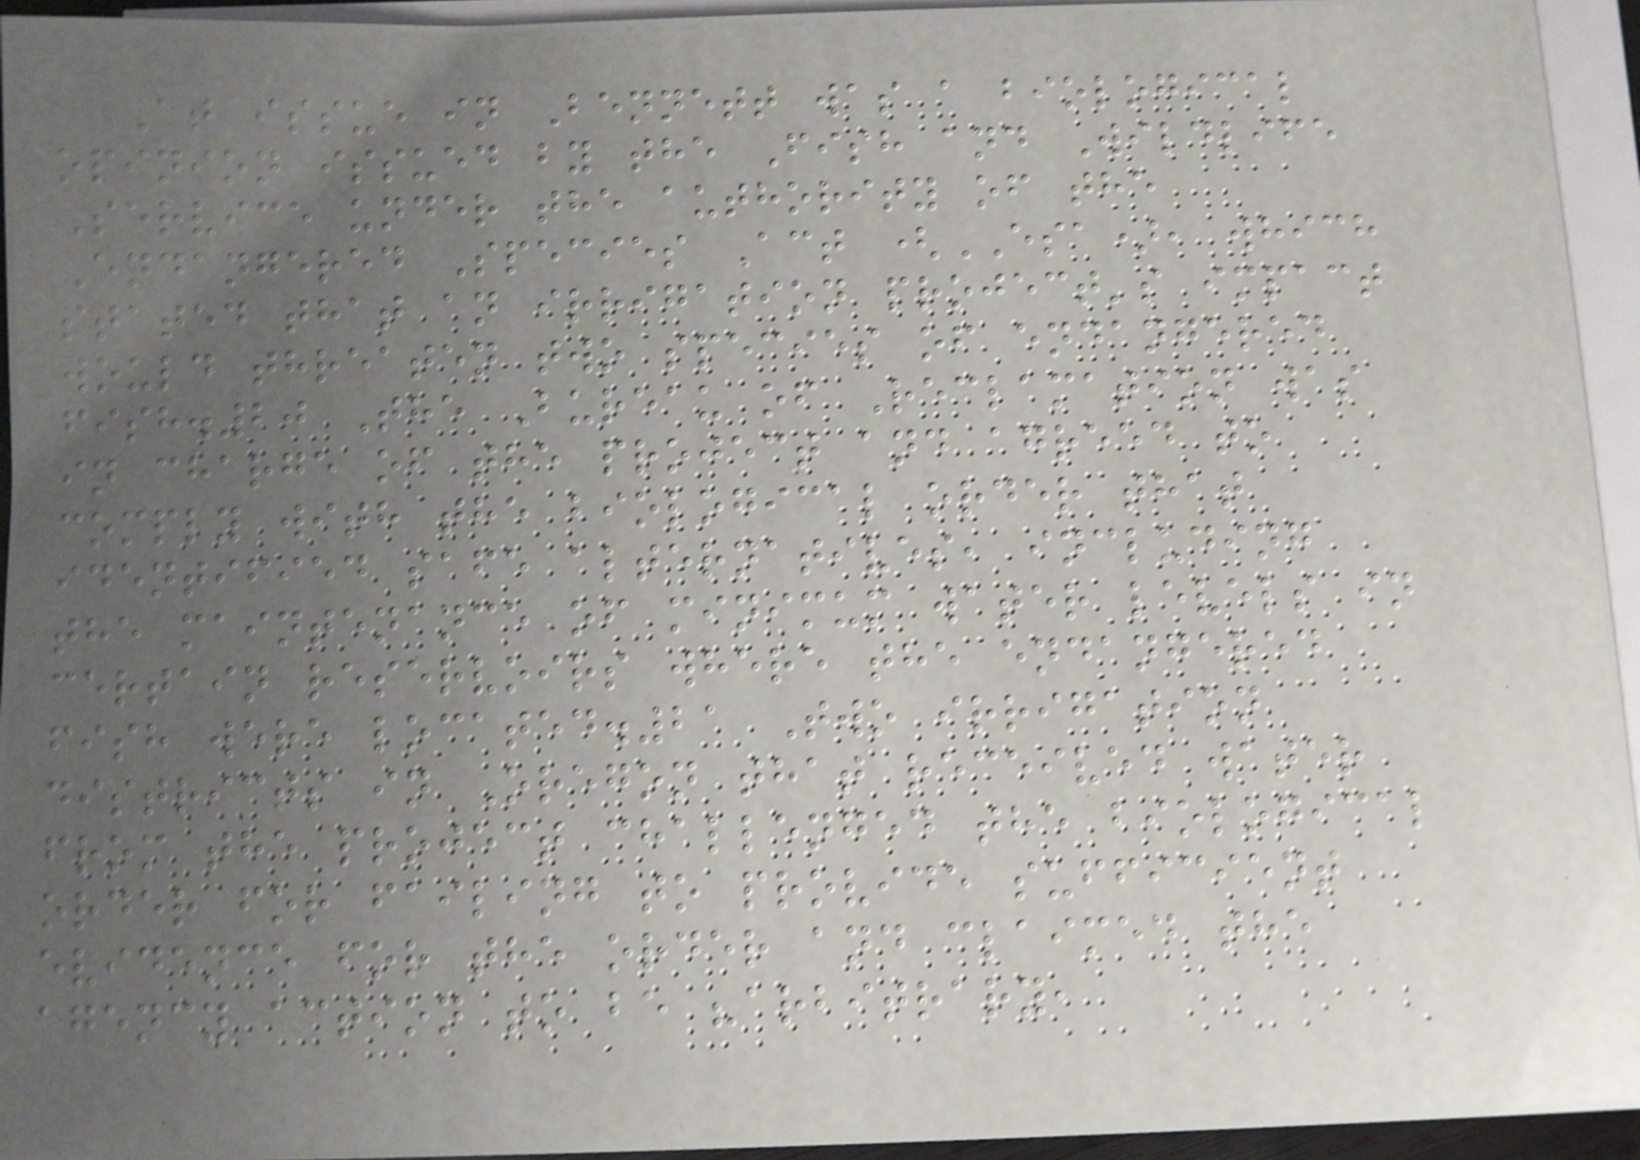At issue in Bennett was a biological
opinion issued by the Fish and Wildlife
Service under the authority of the
Endangered Species Act (ESA), which
stated that an irrigation project's impact
would threaten two species of endangered
fish.20 The Bureau of Reclamation was
in charge of the project and agreed to
comply with the biological order that
identified safe alternatives, including
the maintenance of minimum water levels in
certain reservoirs where the endangered
fish were located.21 Two irrigation
districts in Oregon that received water
from the project challenged the biological
order for failing to provide sufficient
evidence for the order and claimed the
agency action to be "arbitrary,
